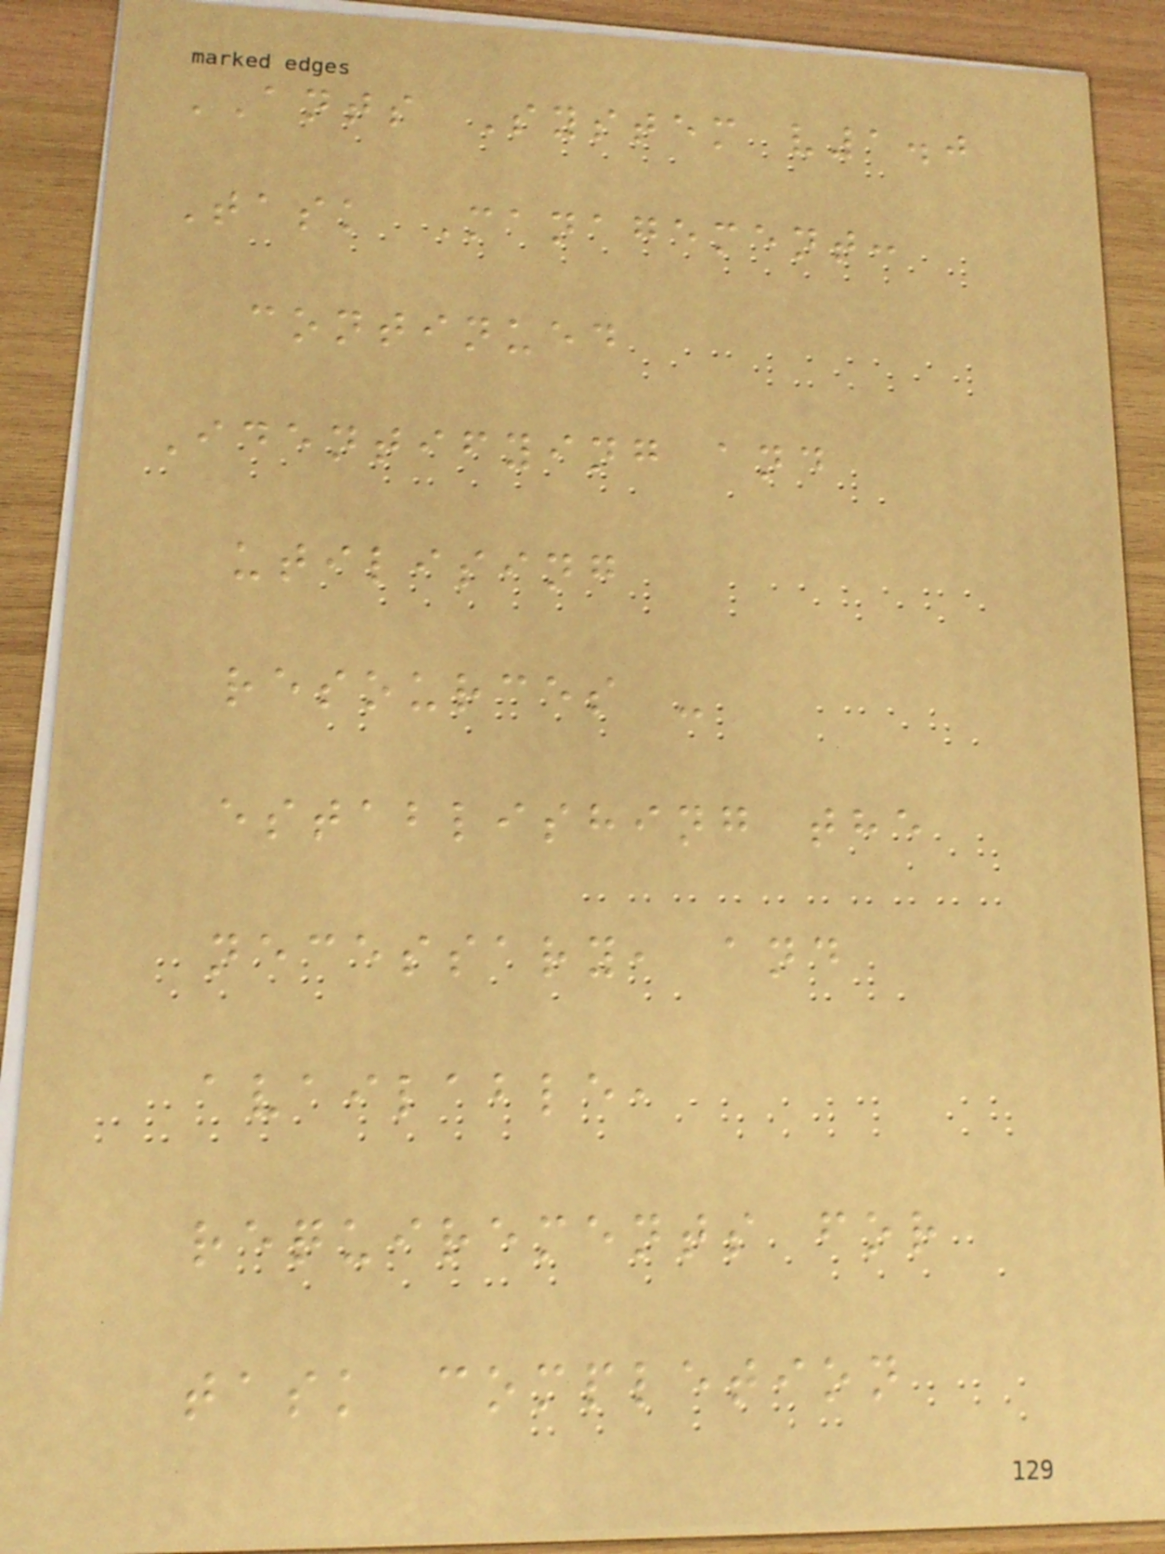ANTS System v1.0
Task Management:
continued
Identifying and
utilising
resources -
establishing the
necessary, and
available,
requirements for
task completion
